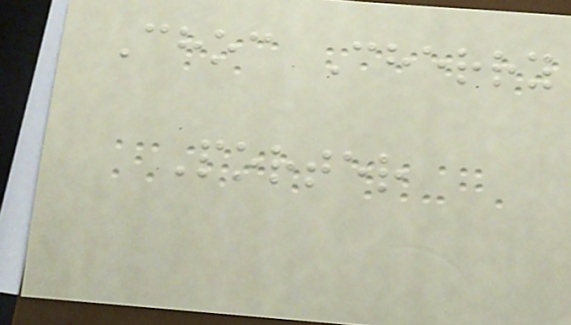Choc Cherry
Porter
